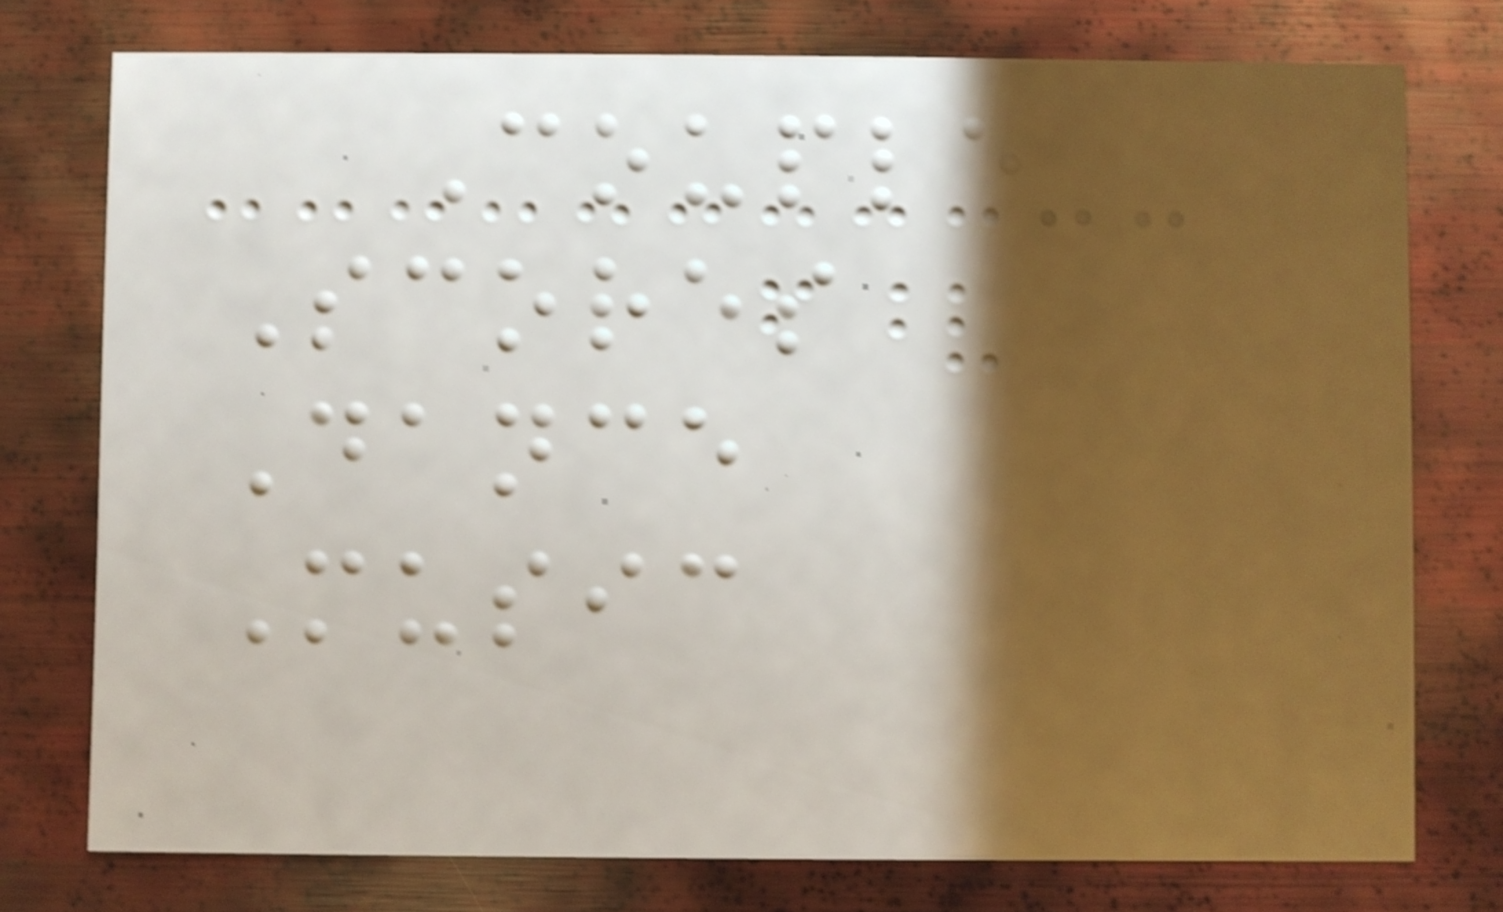Couple
Scores
Dance
Music
